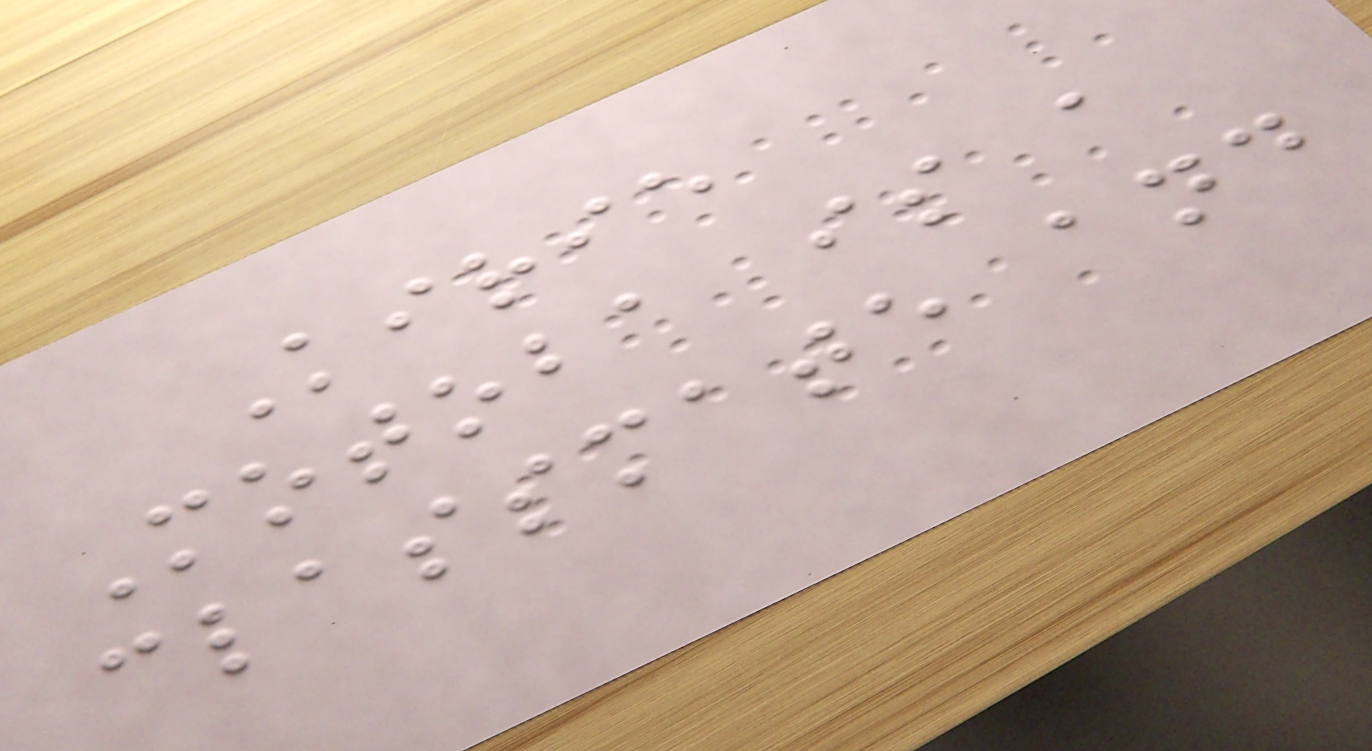Kirie
Motoba is a
classmate and
